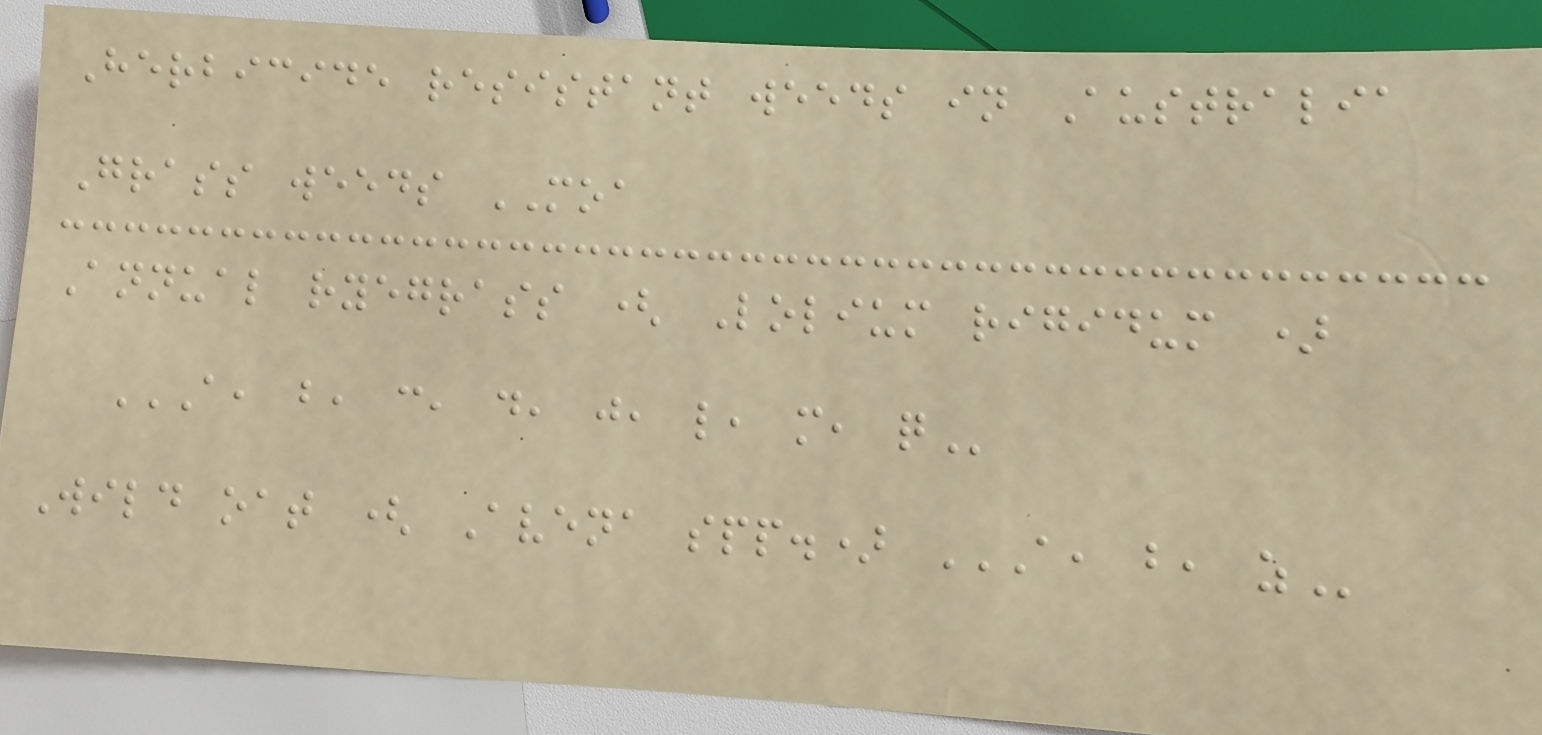Herbicide resistant weeds in Australia
Grass weeds MOA
Annual ryegrass ( Lolium rigidum )
A, B, C, D, J, L, M, Q
Wild oat ( Avena spp.) A, B, Z
